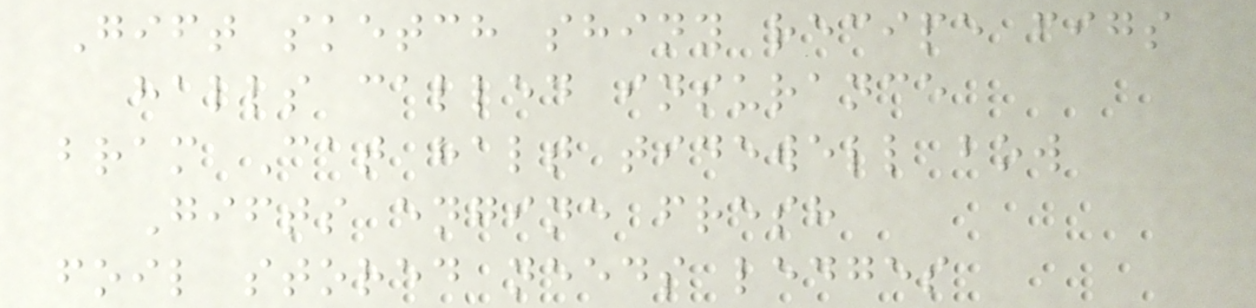Gift sketch shiny recipe figs
halls called insurance
bram Cat halt tidewell bow
Gifts engine fresh
foil stored needs ledges
